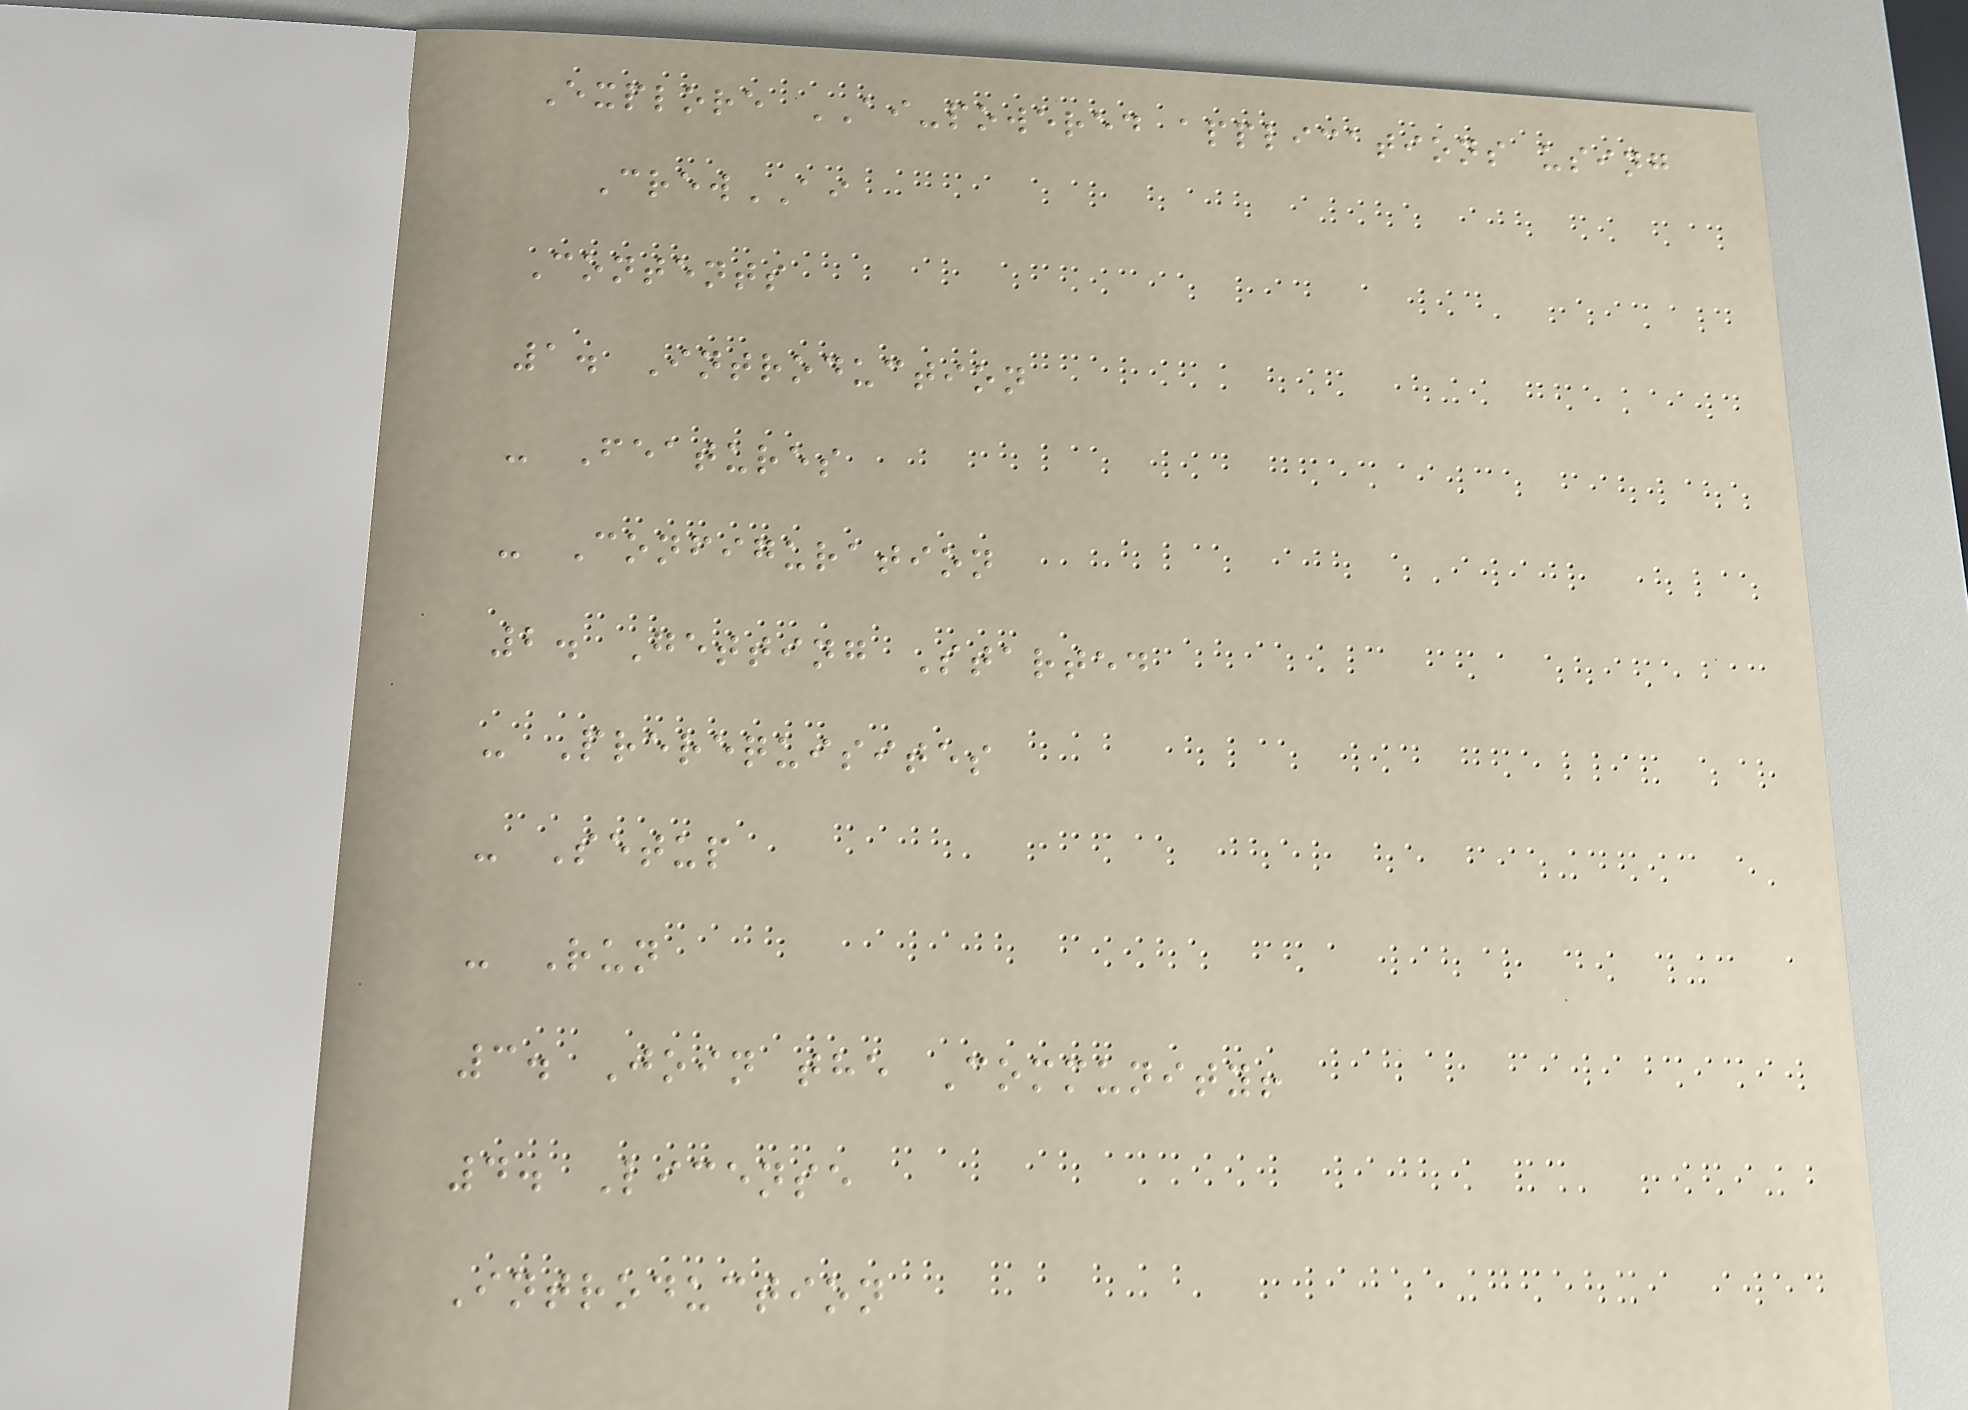Explore AI-powered applications using
CrewAI
Contents
1. Introduction
- Features
- Configuration
2. Getting Started
- Prerequisites
- Setup
- Run
3. Join the Community!
4. License
Introduction
